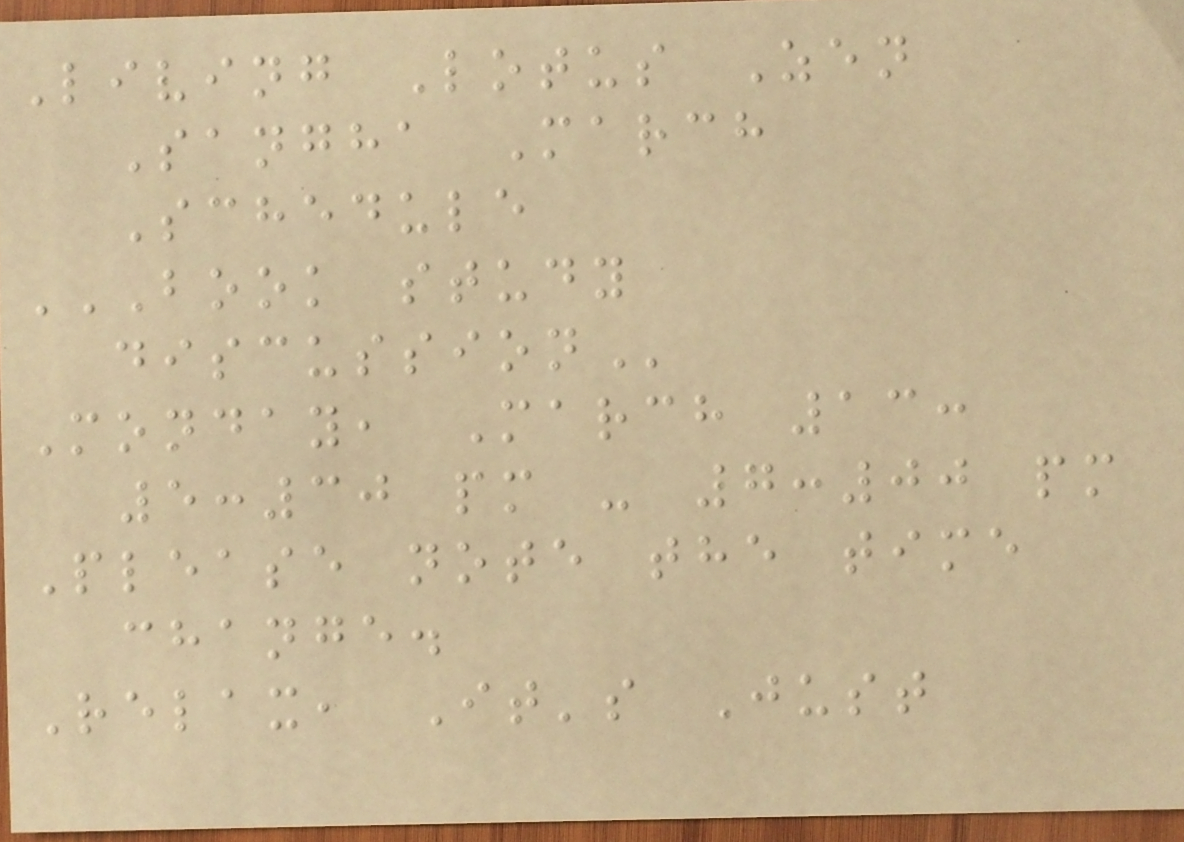Living Lotus Zen
Sangha March
Schedule
BOOK STUDY
DISCUSSION
Monday, March 13:
5:30 pm - 7:00 pm
Please note the time
change.
Relax, It's Just
